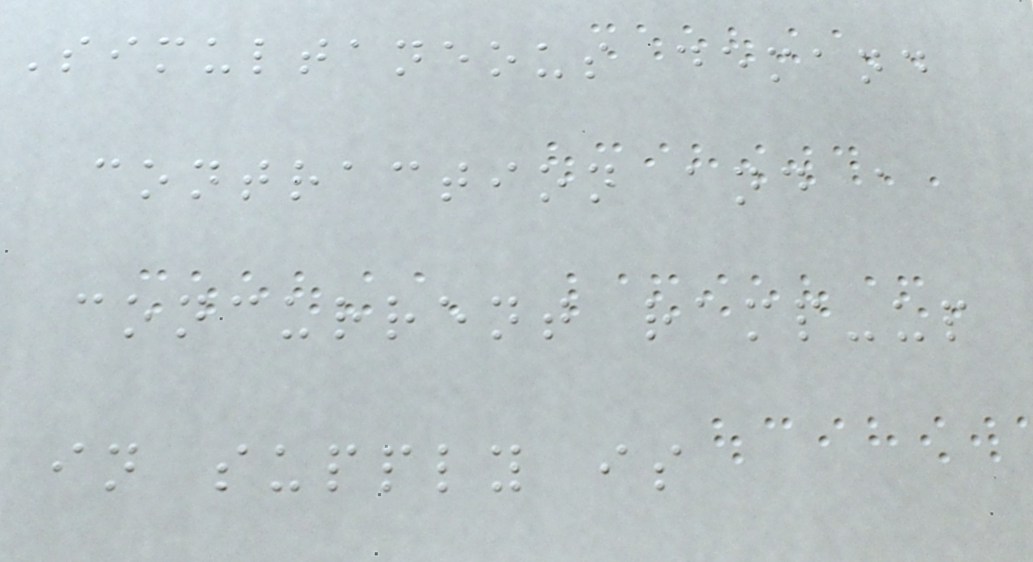Simultaneous demand
contraction and a
concurrent ramp-up
in supply is
